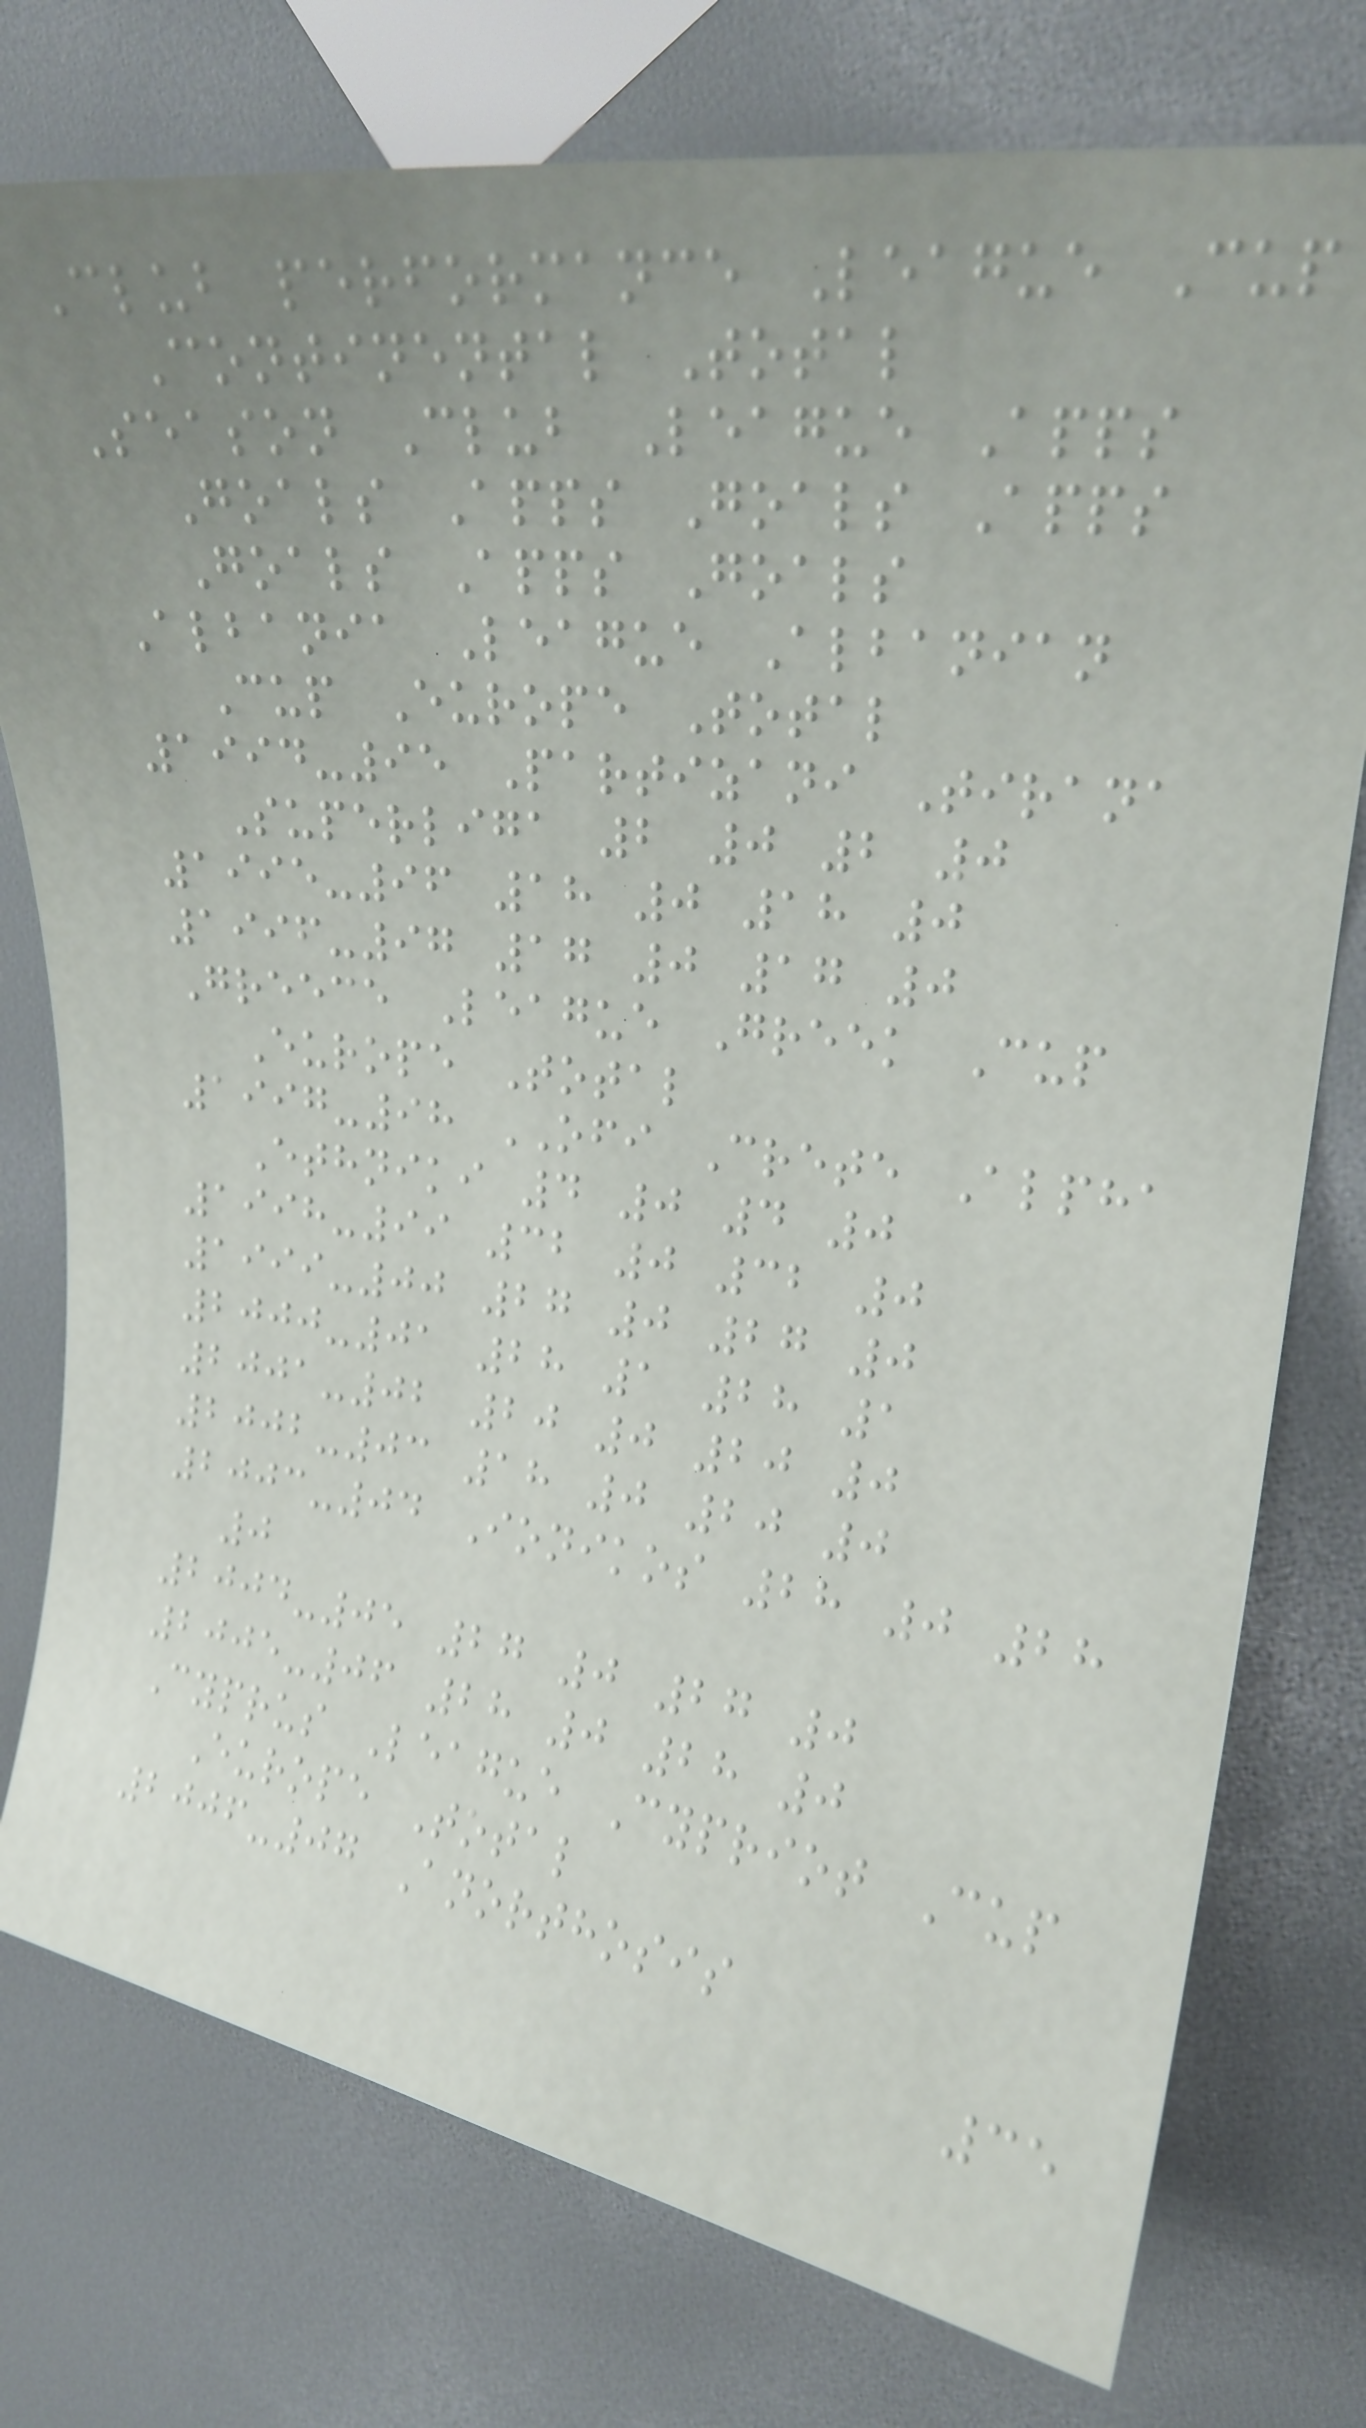Club performance League Cup
Continental Total
Season Club League Apps
Goals Apps Goals Apps
Goals Apps Goals
Albania League Albanian
Cup Europe Total
1994-95 Partizani Tirana
Superliga 2 0 2 0
1995-96 18 0 18 0
1996-97 17 0 17 0
Greece League Greek Cup
Europe Total
1997-98 OFI Crete Alpha
Ethniki 4 0 4 0
1998-99 32 0 32 0
1999-00 27 0 27 0
2000-01 28 1 28 1
2001-02 20 0 20 0
2002-03 18 0 20 0
2003-04 Ionikos 28 0 28
0
2004-05 27 0 27 0
2005-06 28 0 28 0
Cyprus League Cypriot Cup
Europe Total
2006-07 Anorthosis
35
